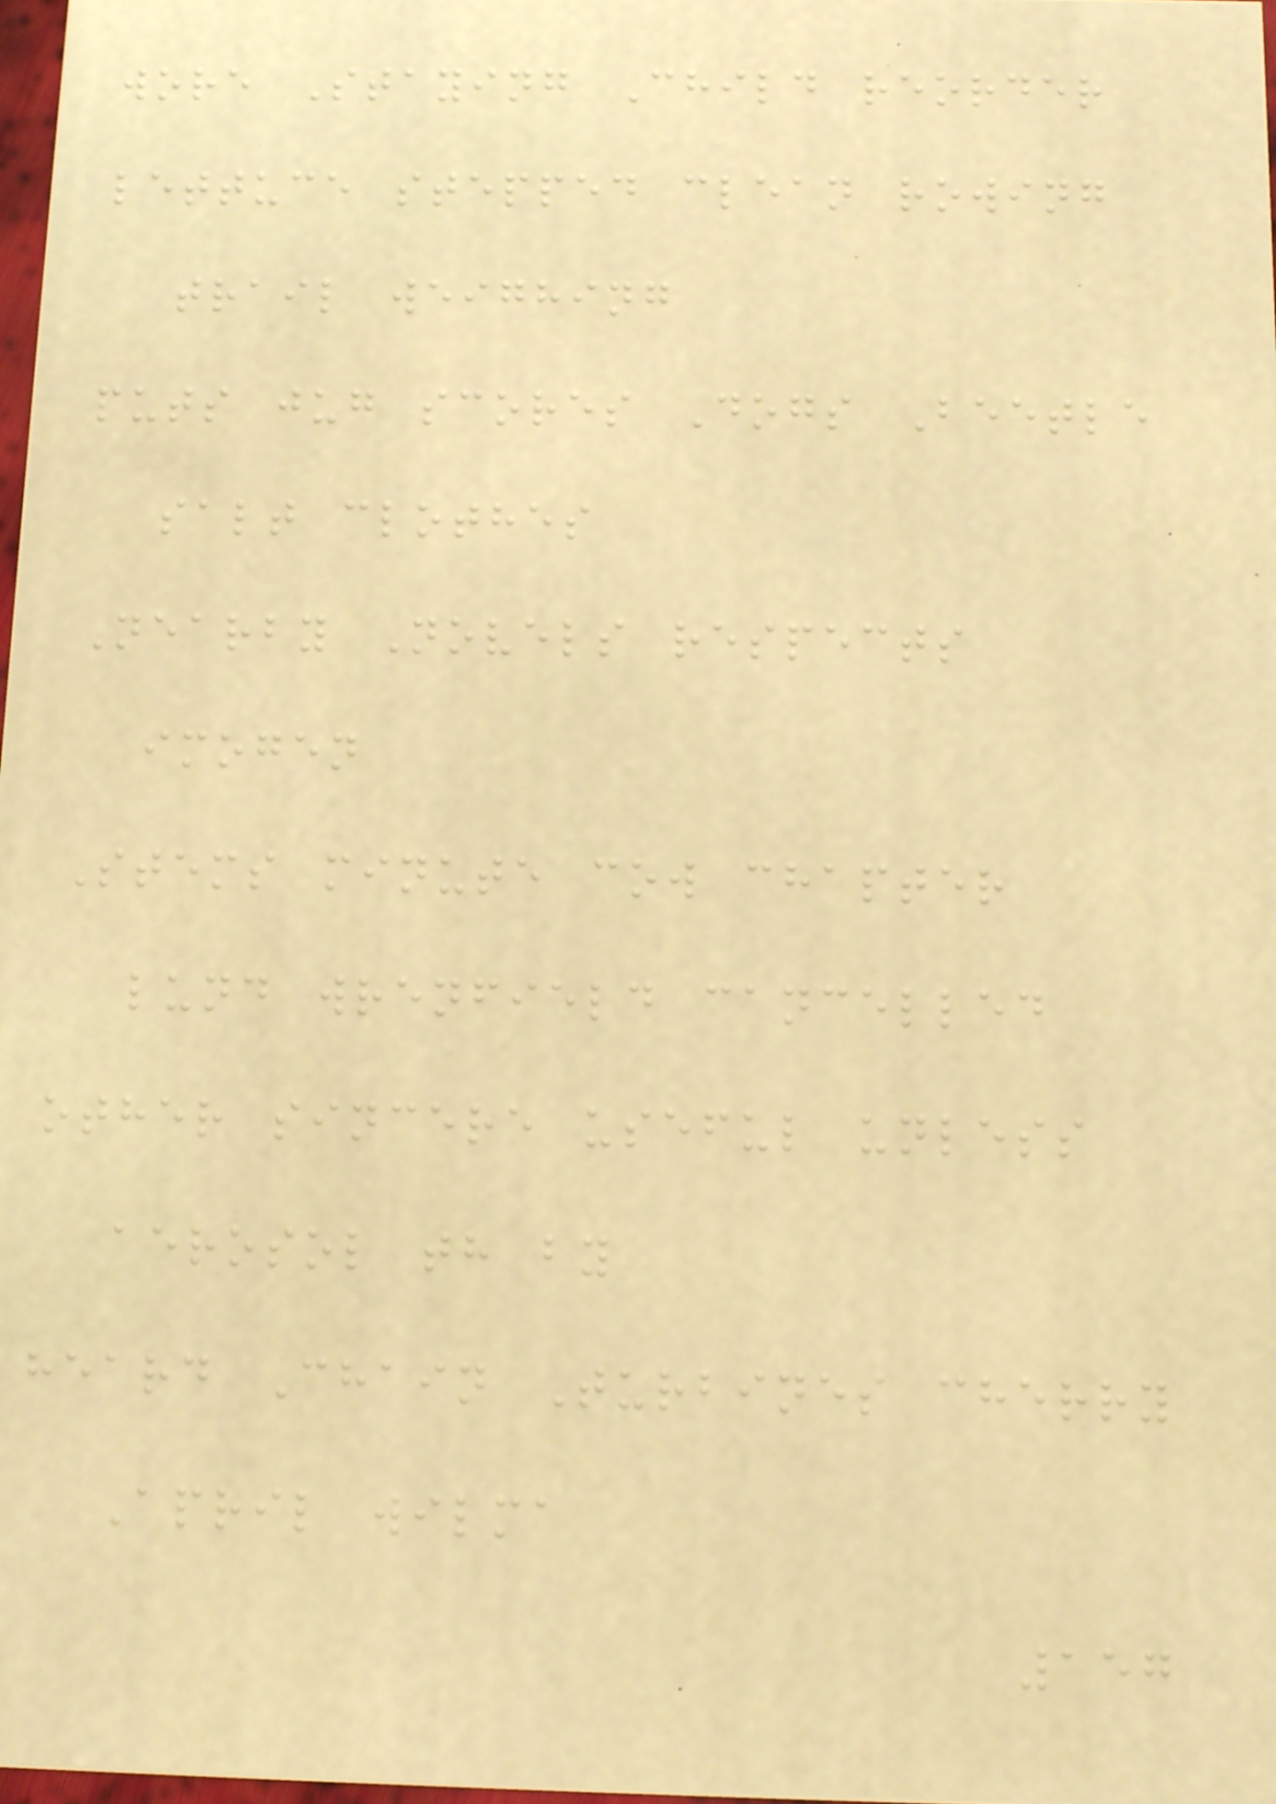wore Staying Child reorder
lettuce stepped clean rowing
trail weighing
puts jug scores Dogs Beetle
salt clothes
Nearby Novels respects
imogen
Stems minute cow chapter
lund wrenfield cancelled
other sincere useful unless
aerosol th by
heard Chain Turbines cherry
April wilma
157
